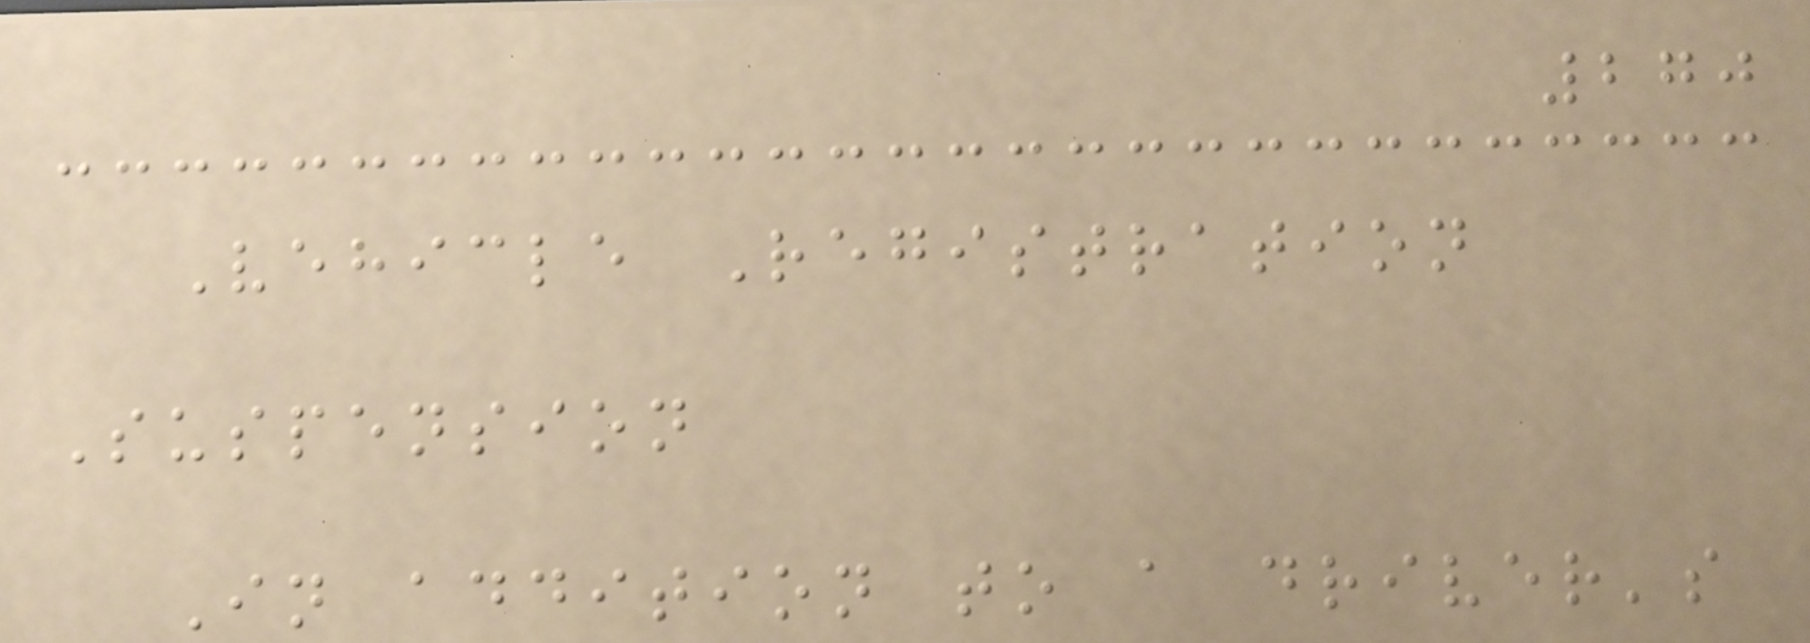270
Vehicle Registration
Suspension
In addition to a driver's
